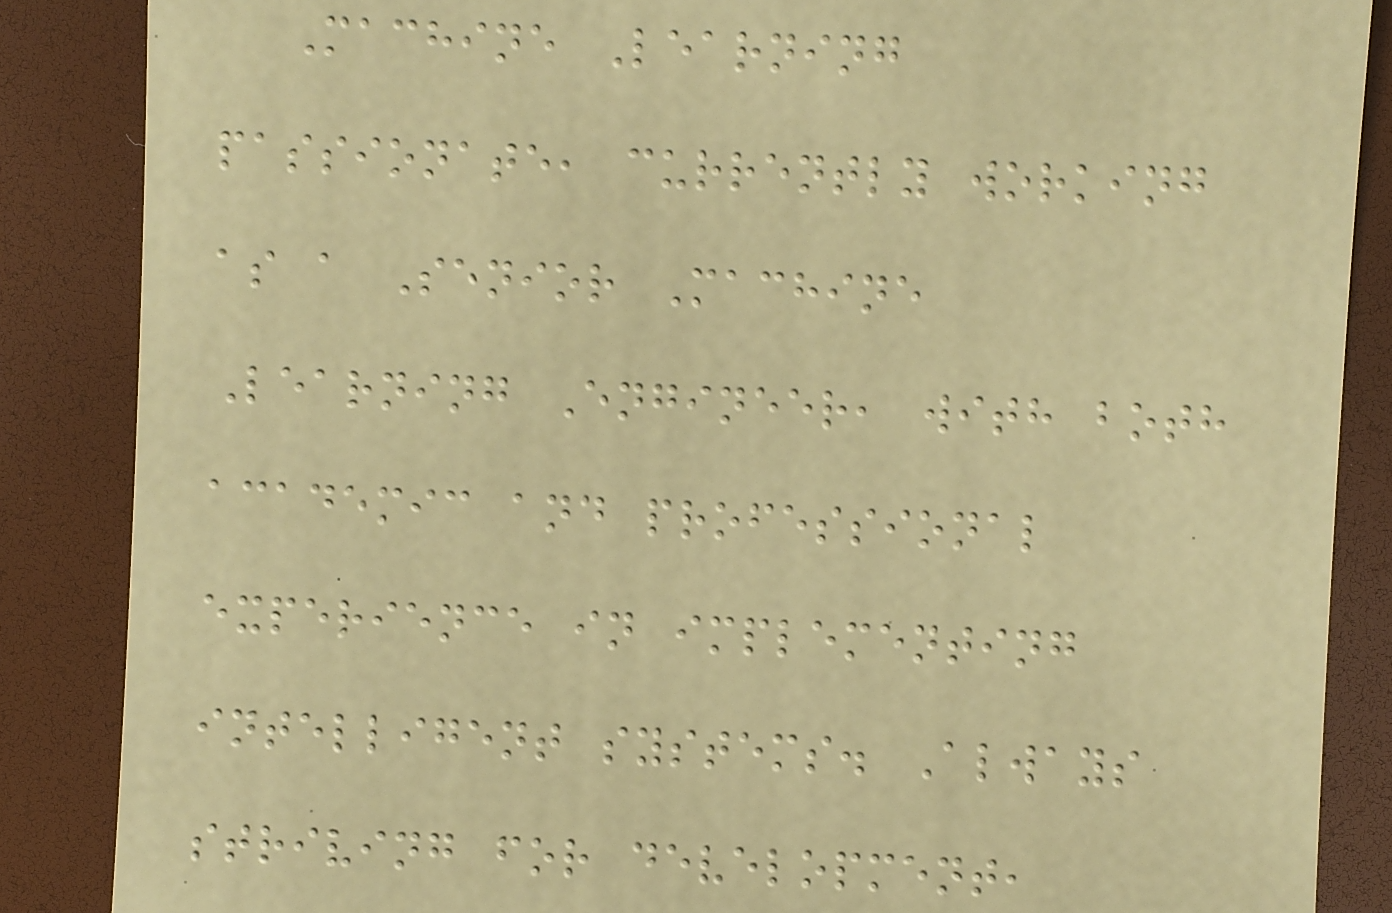Machine Learning
passionate, currently working
as a Senior Machine
Learning Engineer, with both
academic and professional
experience in implementing
intelligent systems. Always
striving for development,
